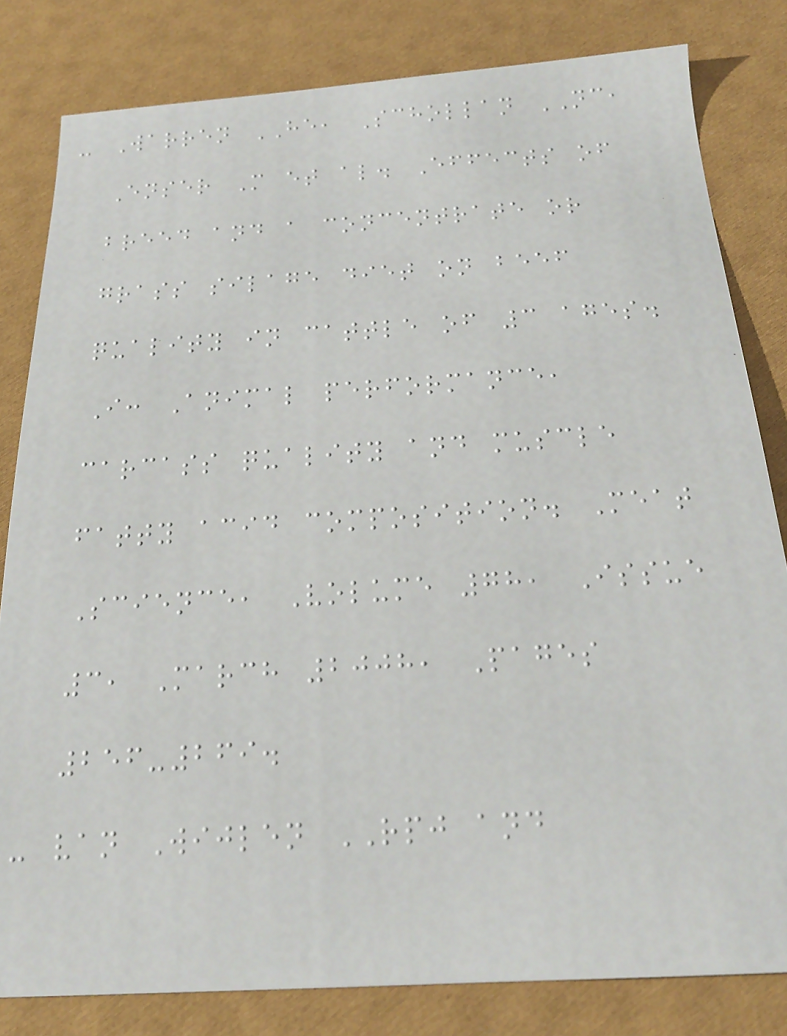- Warren HE, Schollan NC,
Enser M et al. Effects of
breed and a concentrate or
grass silage diet on beef
quality in cattle of 3 ages.
I: Animal performance,
carcass quality and muscle
fatty acid composition. Meat
Science, Volume 78, Issue
3, March 2008, Pages
256-269.
- van Wijlen RPJ and
